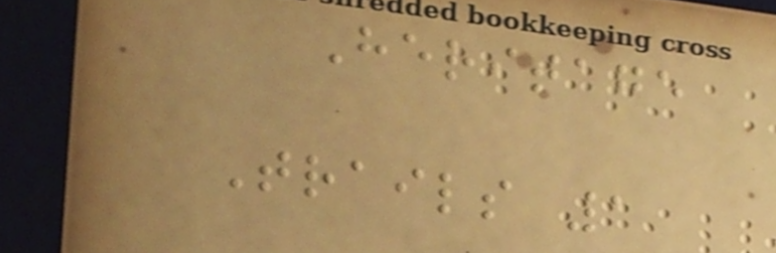Heritage
Trails 1
